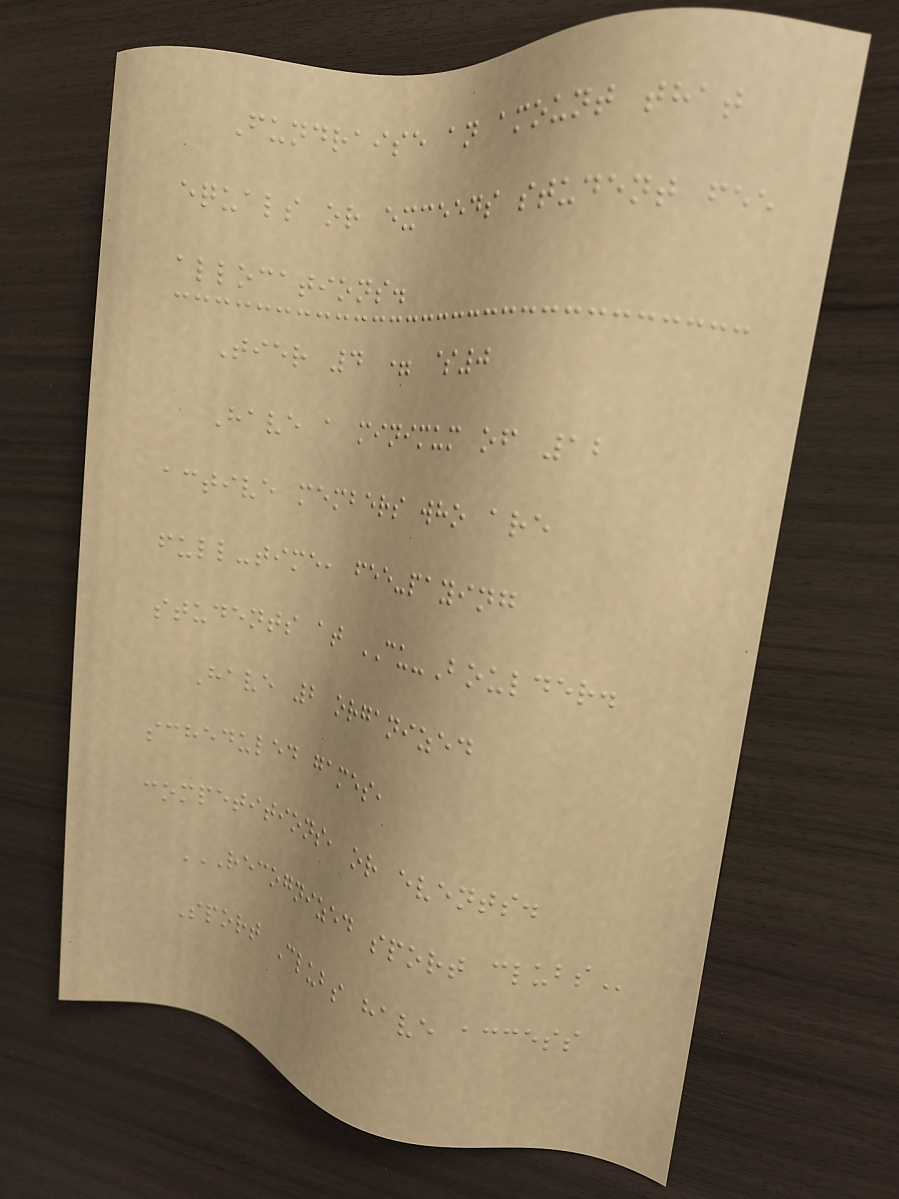Fundraise an amount that
equals or exceeds student fee
allocations.
Tier 4 = $0
Have a minimum of 12
active members who are
full-time, fee-paying
students at CU-Boulder.
Have 2 organized
scheduled games,
competitions, or events.
RECOGNIZED SPORT CLUBS
Sport Clubs have access
